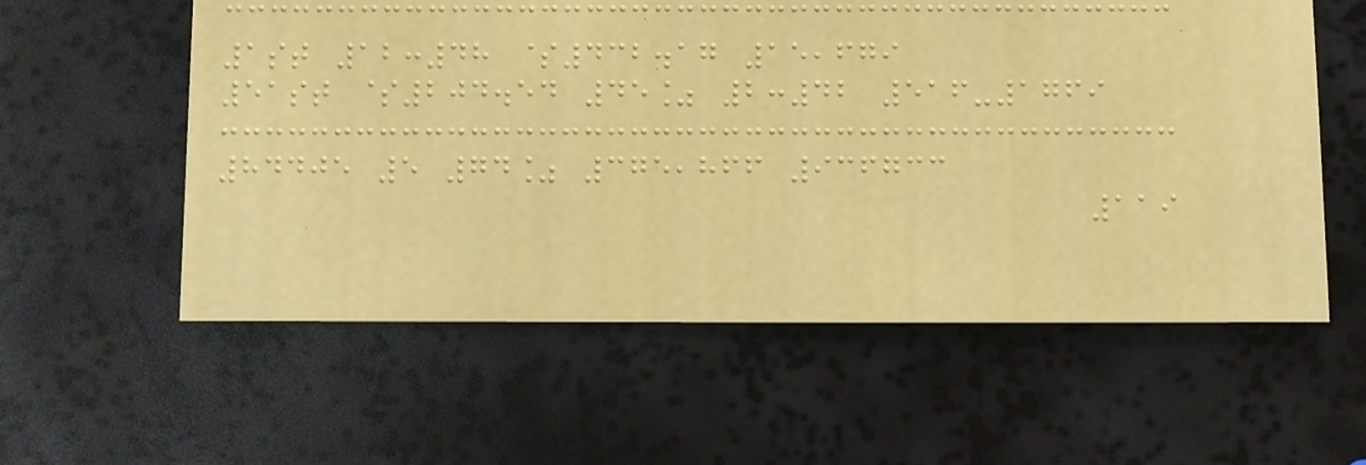1st 12:48 $432.17 15,679
51st $204.54 45% 2:42 516-1769
84405 5 74% 375,866 936733
119
